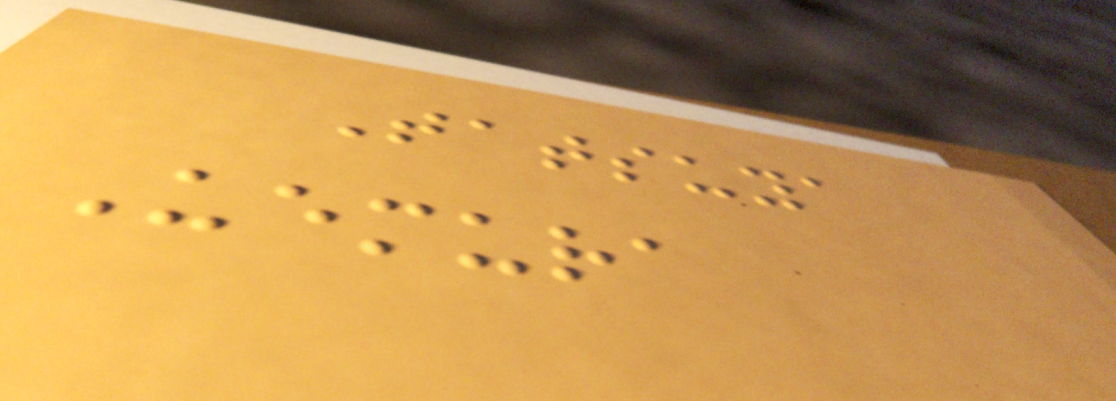Tatsuya
Uemura
